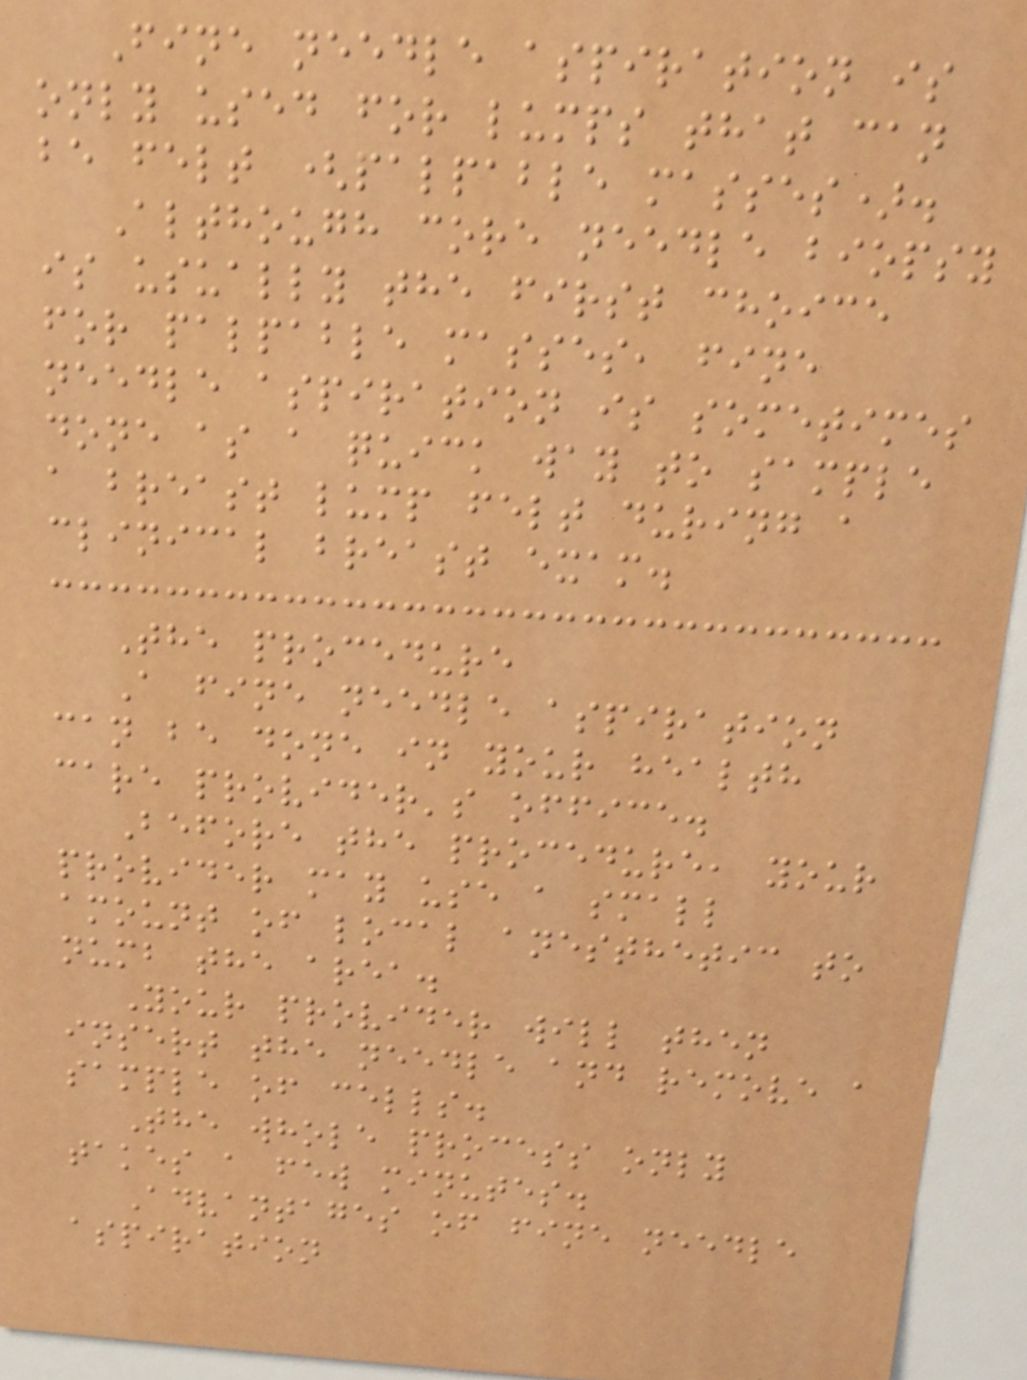Fine needle aspiration is
only used for lumps that can
be felt (palpable masses).
Although core needle biopsy
is usually the first choice
for palpable masses, fine
needle aspiration is sometimes
done as a quick way to sample
a breast lump felt during a
clinical breast exam.
The procedure
A fine needle aspiration
can be done in your health
care provider's office.
Before the procedure, your
provider may use a small
amount of local anesthetic to
numb the area.
Your provider will then
insert the needle and remove a
sample of cells.
The whole process only
takes a few minutes.
Advantages of fine needle
aspiration
